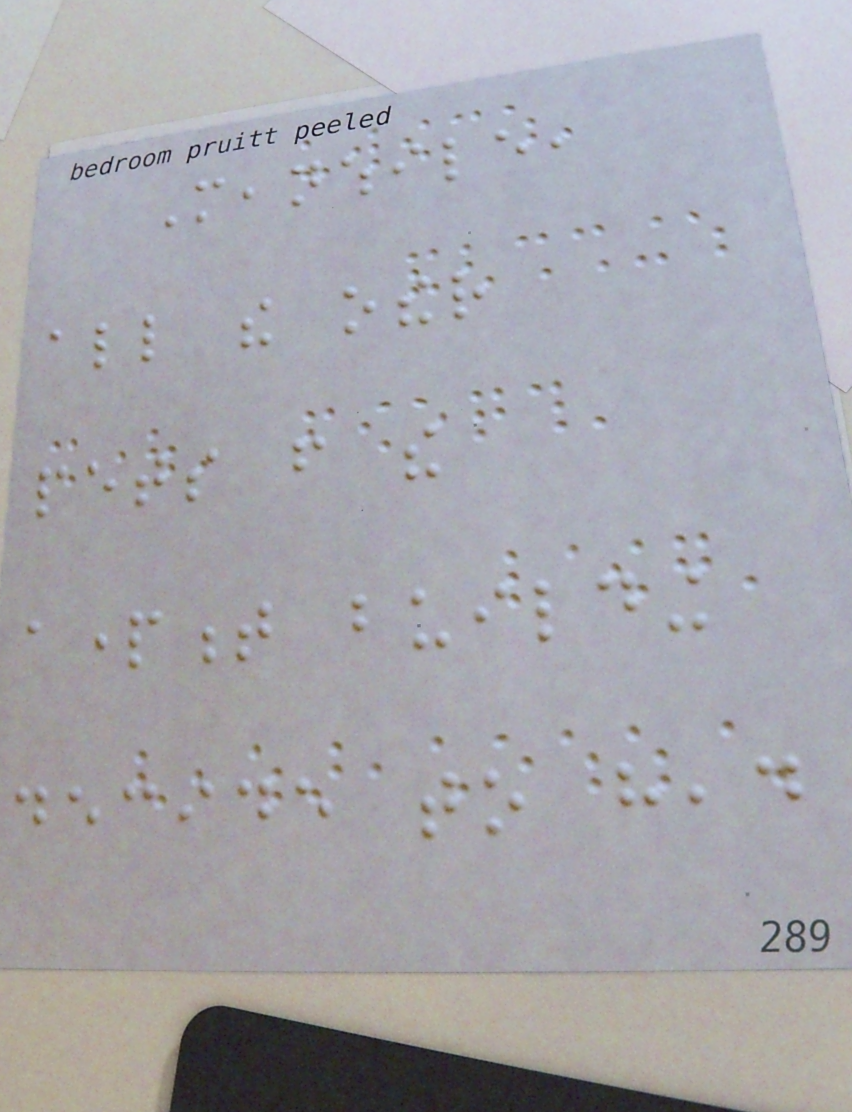Meanwhile,
all the other
pets from the
apartment building
decide to head
